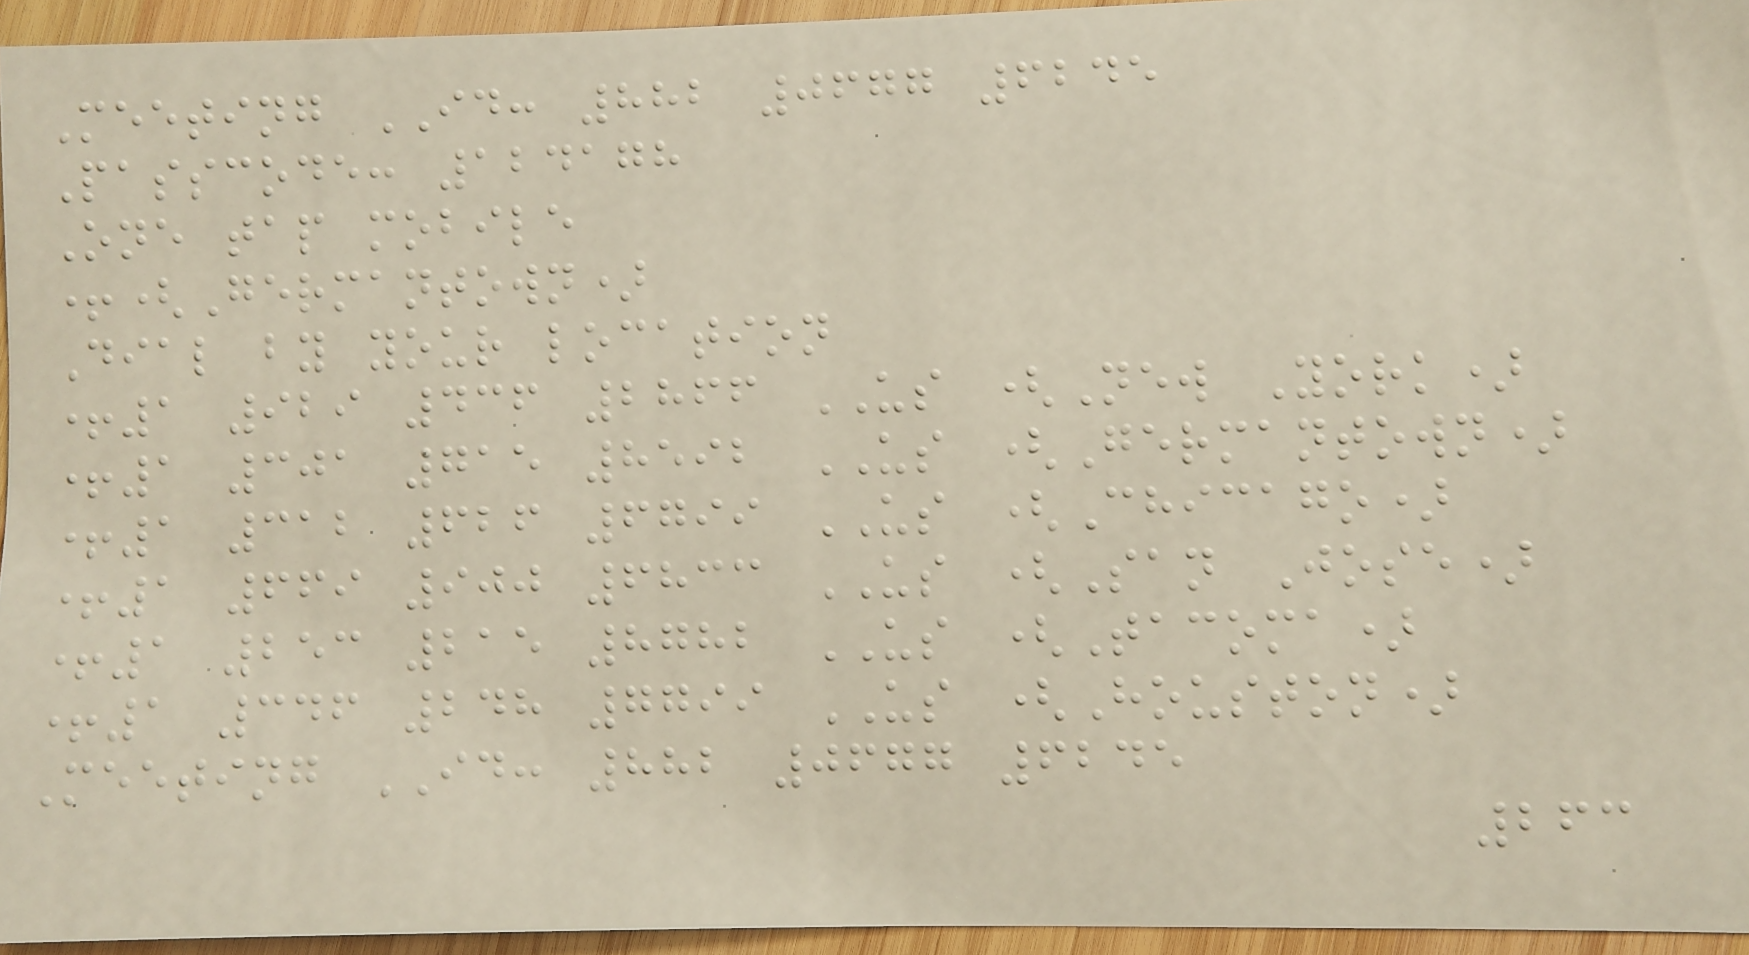Meeting ID: 882 0677 6245
Passcode: 124178
One tap mobile
+(Germantown)
Dial by your location
+1 929 436 2866 US (New York)
+1 301 715 8592 US (Germantown)
+1 312 626 6799 US (Chicago)
+1 669 900 6833 US (San Jose)
+1 253 215 8782 US (Tacoma)
+1 346 248 7799 US (Houston)
Meeting ID: 882 0677 6245
263
